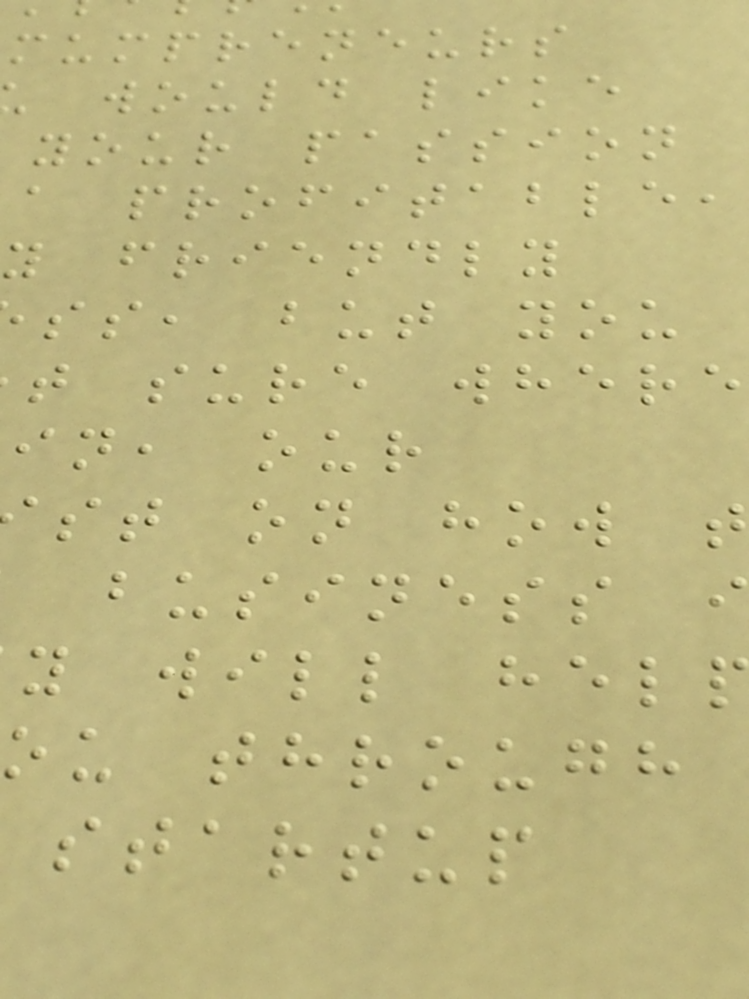mumpreneurs
would like
your passion
a profitable,
y friendly
ss, but you
t sure where
in, our
st on how t
business i
y will hel
ou through
startup
